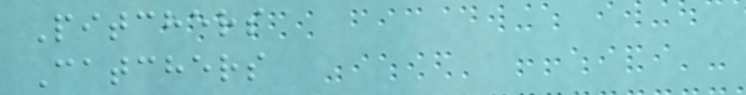Pitchers
Catchers
